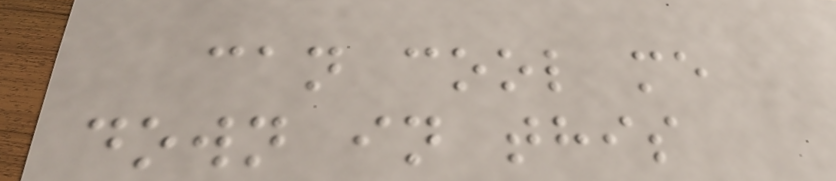can cool me
down in this
